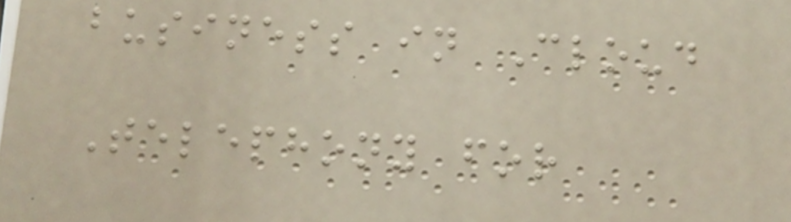business in Cloud
Telephony for
